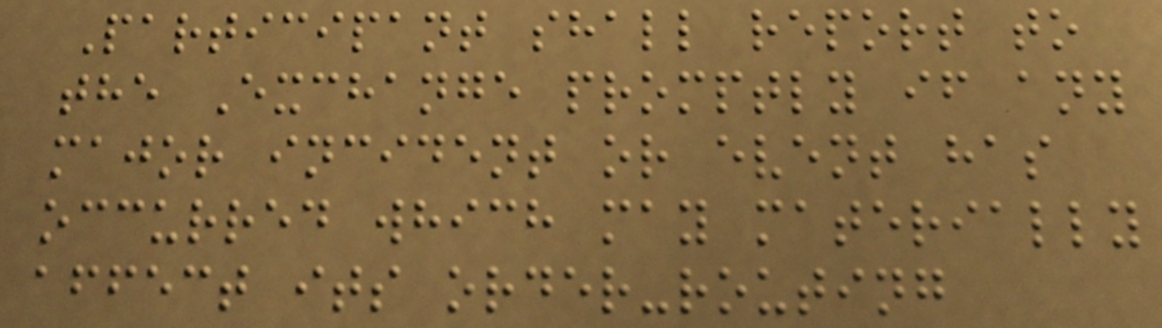Participant shall report to
the Exchange promptly if any
major incident or event has
occurred which may materially
affect its order-routing
